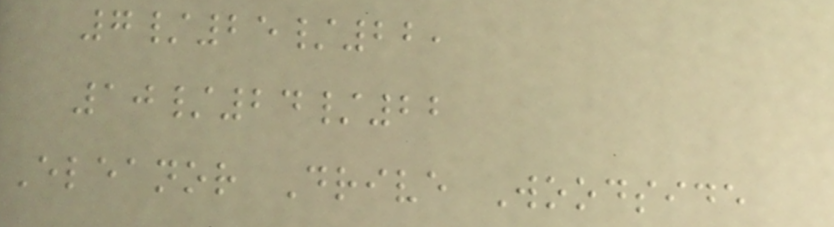7/25/22,
10/24/22
Eleanor Drive Woodside
